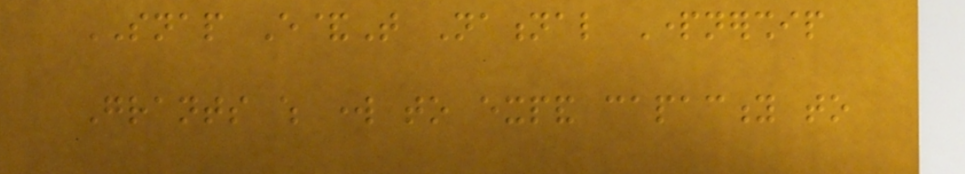SNAP E&T National Partnership
Grants which work to expand capacity to
